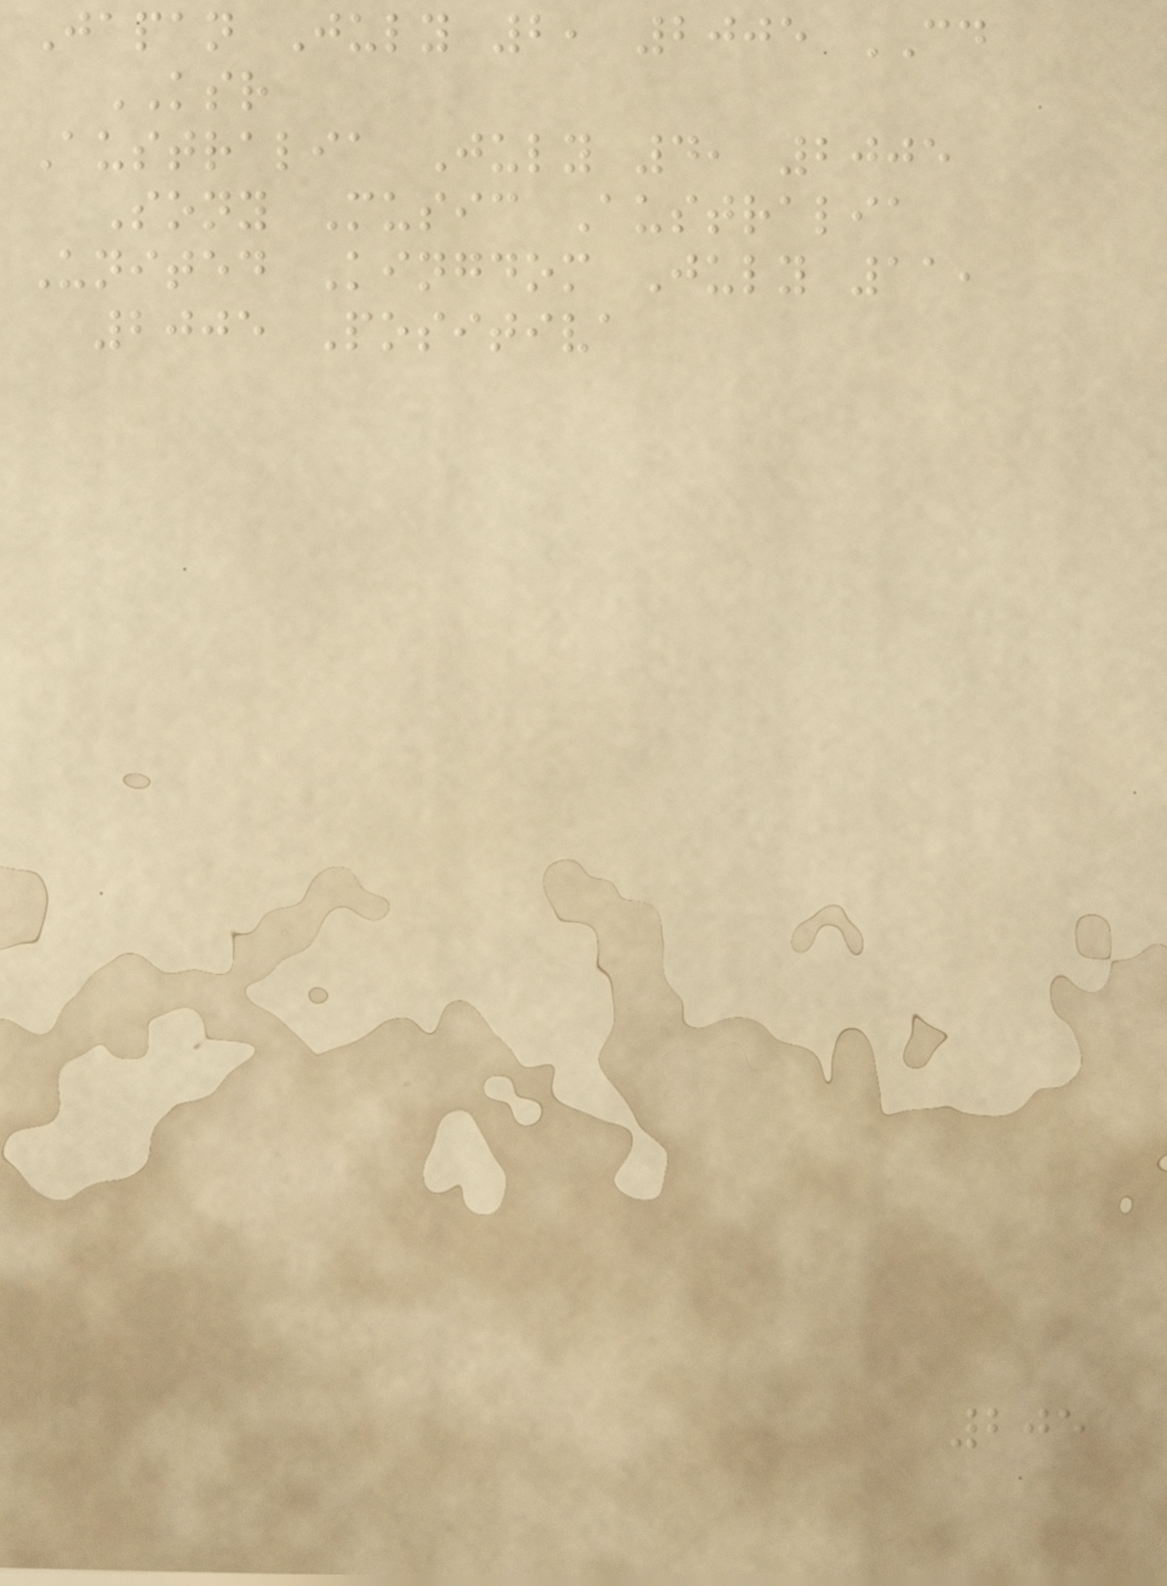Japan July 2, 2005 CD
KSR
Australia July 4, 2005
Sony Music Australia
United Kingdom July 11,
2005 Positiva
205
